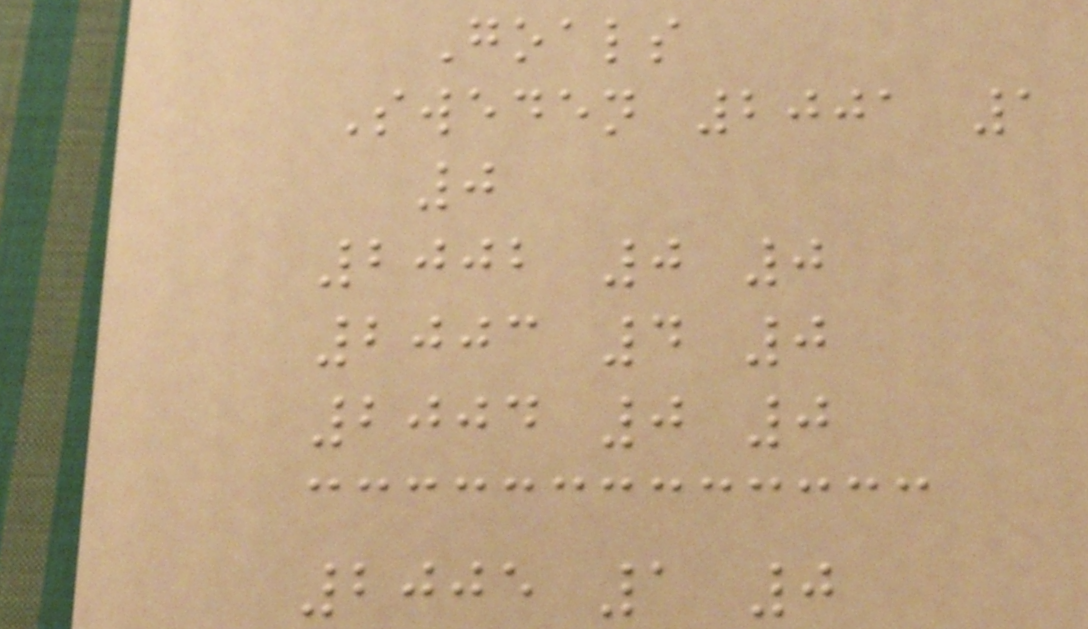Goals
Sweden 2001 1
0
2002 0 0
2003 4 0
2004 0 0
2005 1 0
